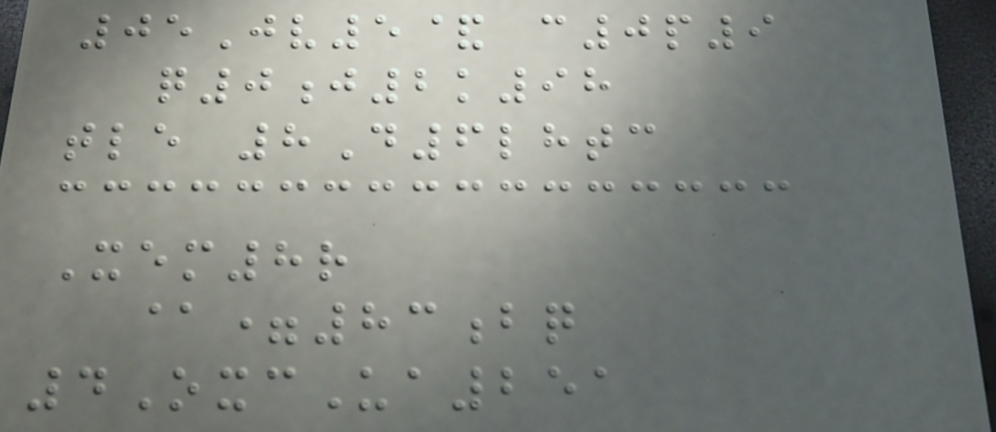05Jv5& c0p9
q0j2k98
tle 8D6lhtc
Xem8r
@=83bq
4OxcUa251
